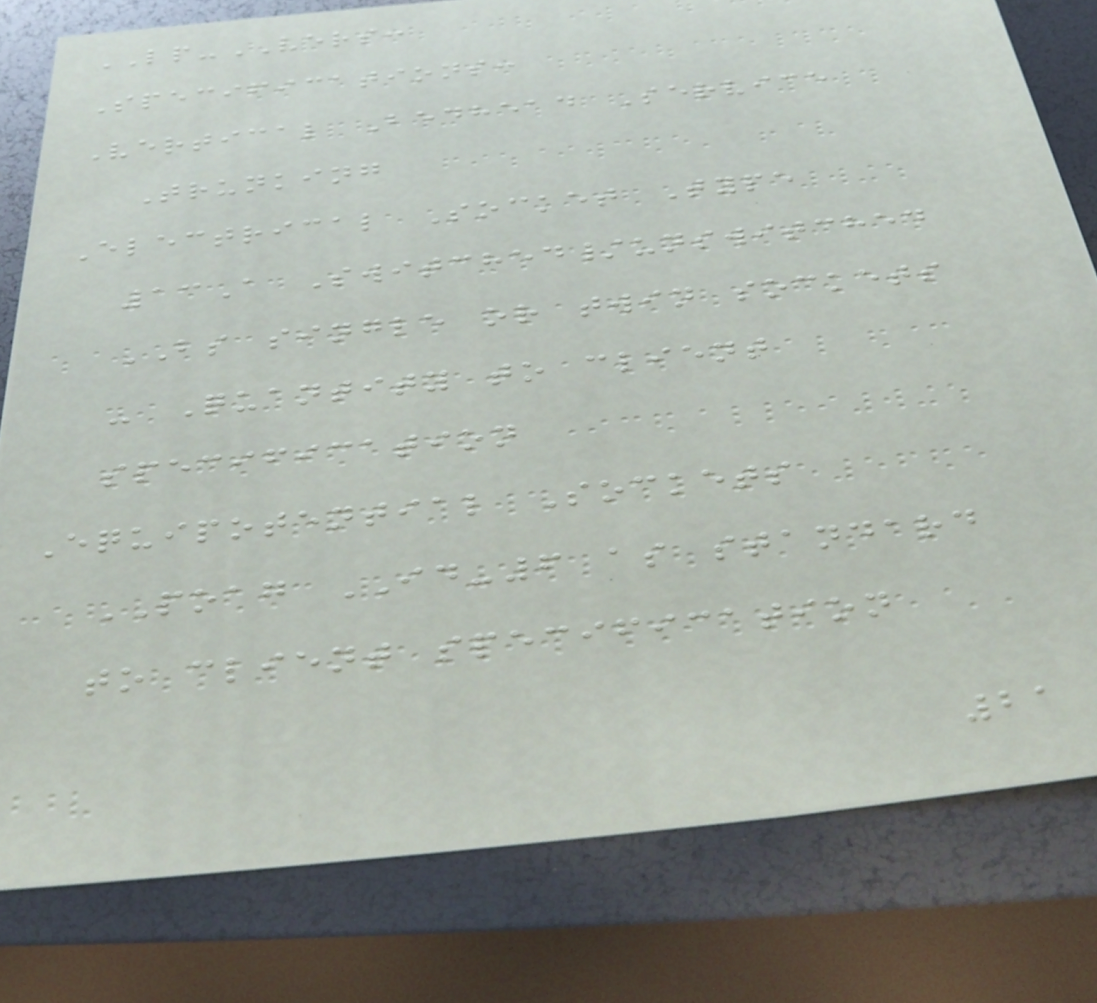LP-VERS:
Specifications:
Vertical Bedhead Service
Trunking
Electrical Socket Type
13A Switched/unswitched
BS single or twin sockets
- Quantity to client
specification
Equipotential Sockets
POAG ID-6 as standard
to client specification
21
